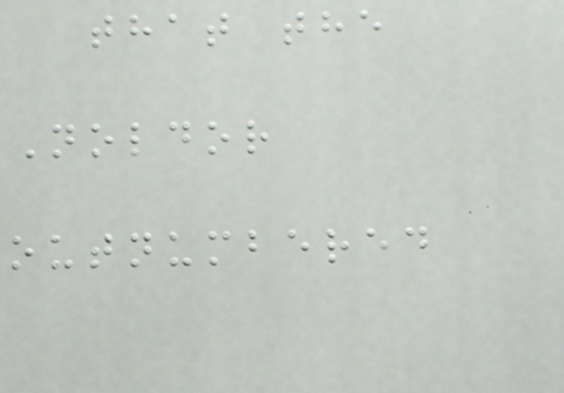that the
Noldor
outnumbered
